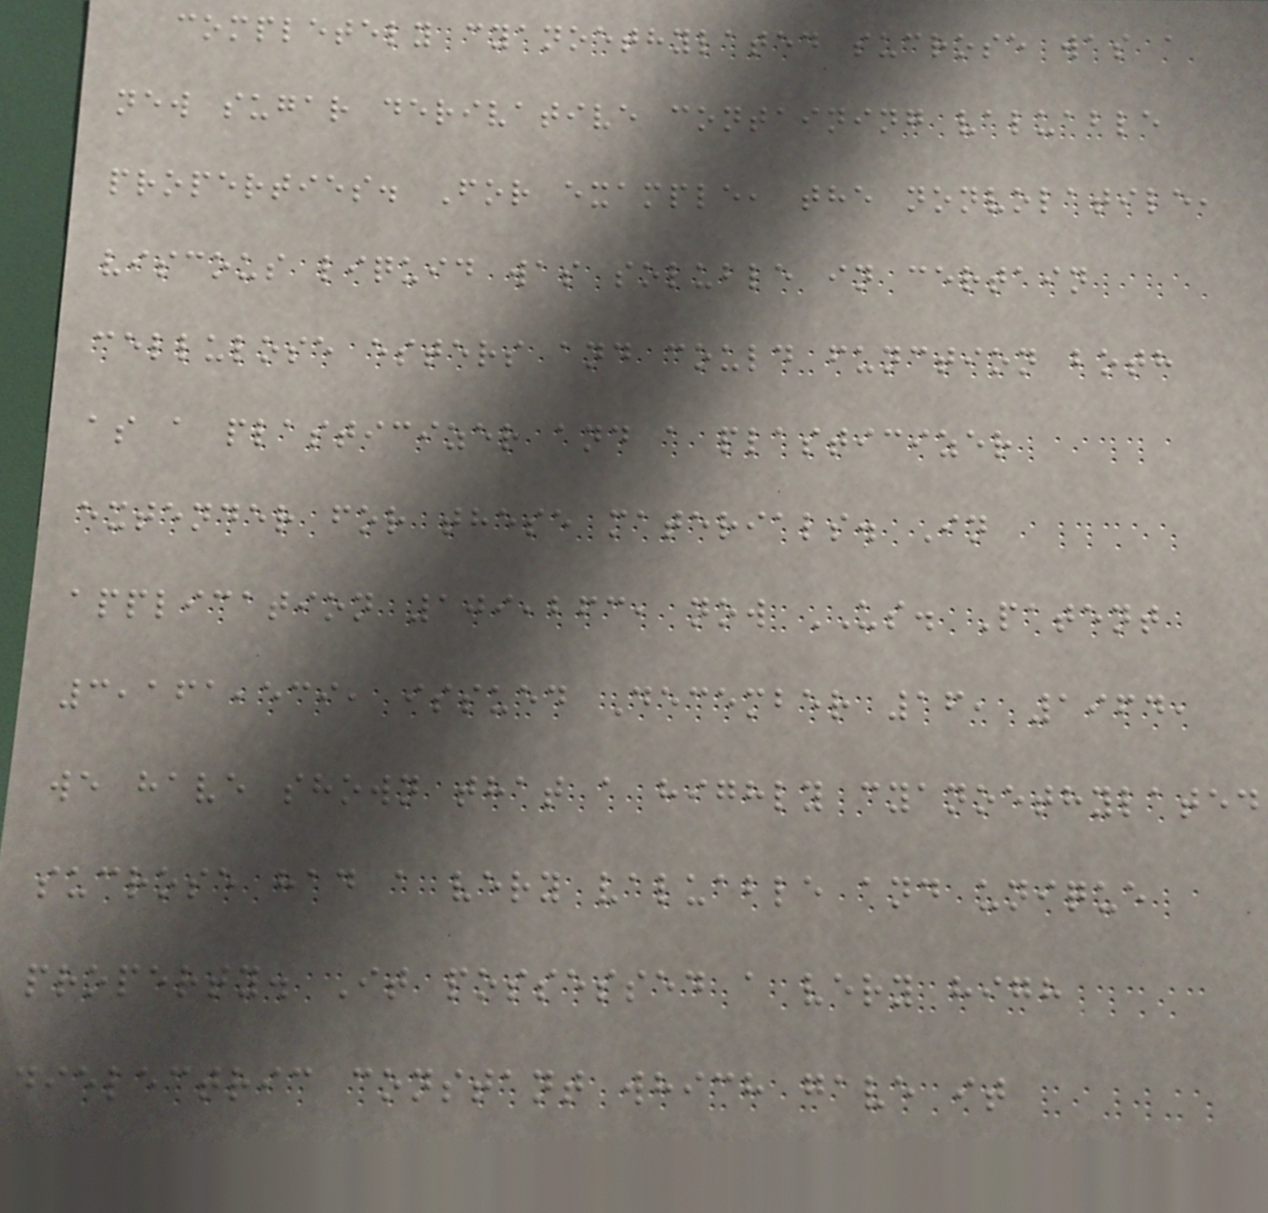completely cyanoethylated sucrose was a
new sugar derivative containing valuable
properties. For example, the nonvolatile,
viscous liquid was soluble in certain
cellulose esters and could function both
as a plasticizer and a plasticizer
extender for these materials. In
application 109,263, now US. Patent
3,161,539, issued December 16, 1964,
we have shown that a highly cyanoethylated
sucrose had a very valuable and unique
property. It possessed a very high
dielectric constant which gave it
